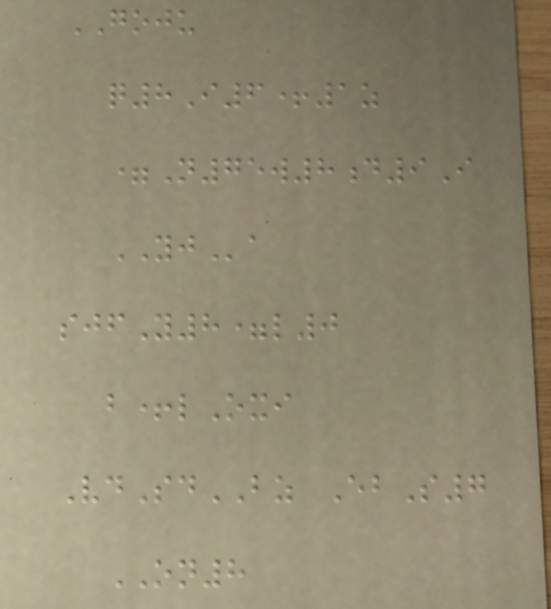GOJU
q8I6+1z
=N75w8d9I
YJa
sjfY8=l0
b+lOxi
VdSdBZ EbS7
ON8
